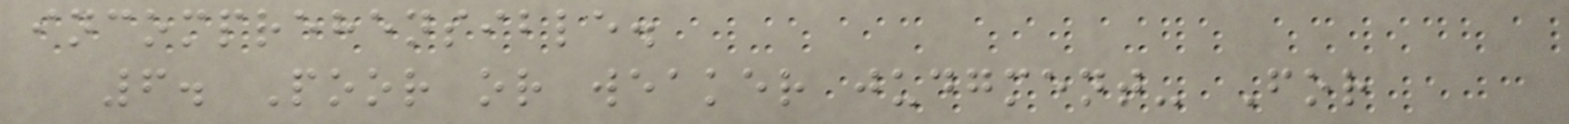incomprehensible.
6. Poor or weaker judgment- For
